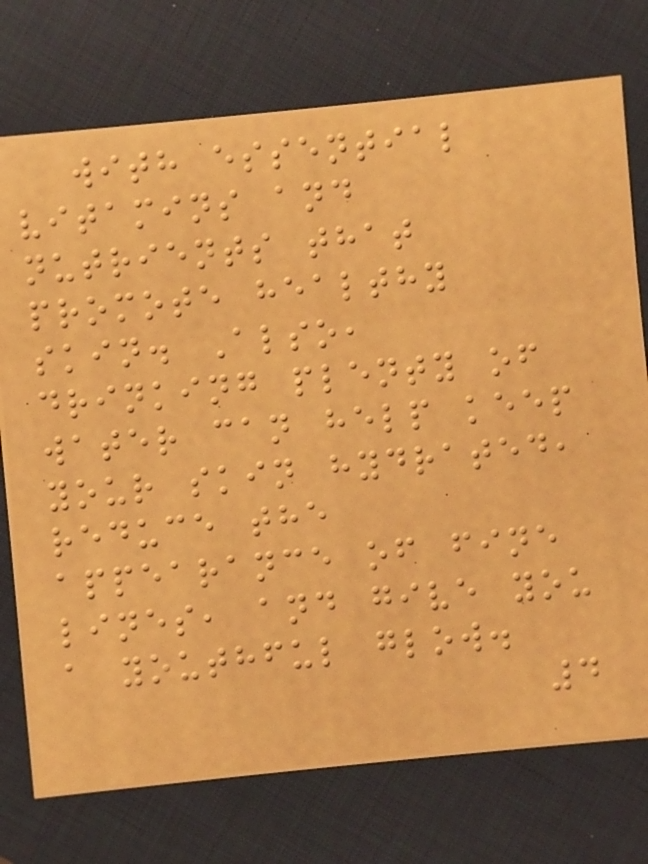with essential
vitamins and
nutrients that
promote healthy
skin. Also,
drinking plenty of
water can help keep
your skin hydrated,
reduce the
appearance of fine
lines, and give you
a youthful glow.
4
